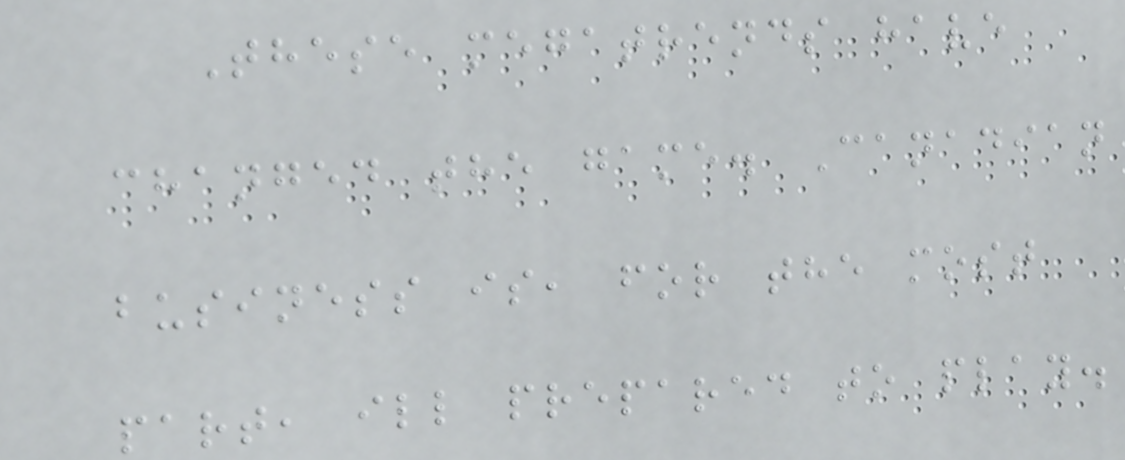These megatrends have
changed the game. Canadian
business is, for the most
part, ill prepared to play.
